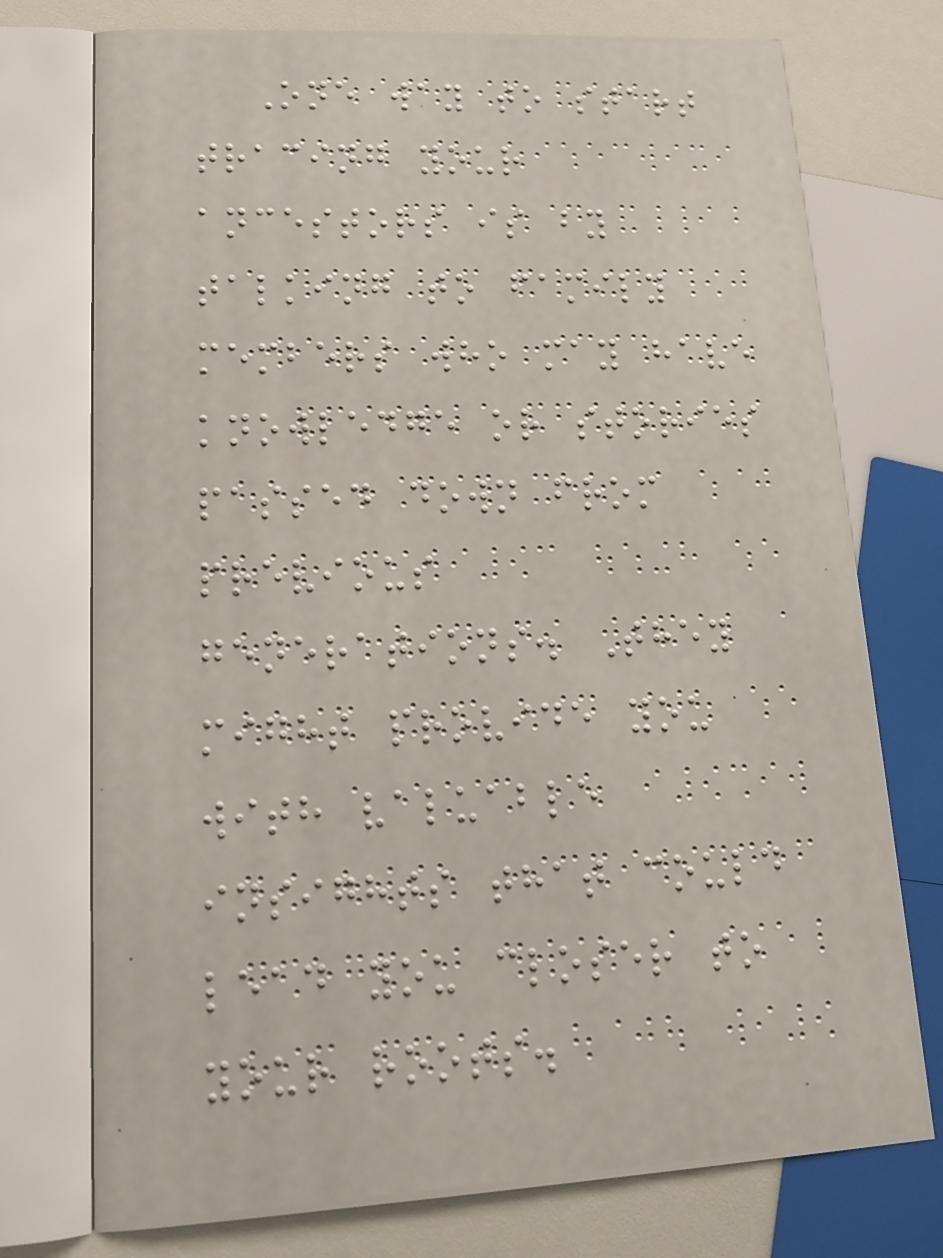One way to start
tracing your
ancestors is by
talking to family
members who may have
knowledge or stories
passed down from
previous
generations. They
might provide you
with valuable
insights that could
lead you closer to
your roots.
